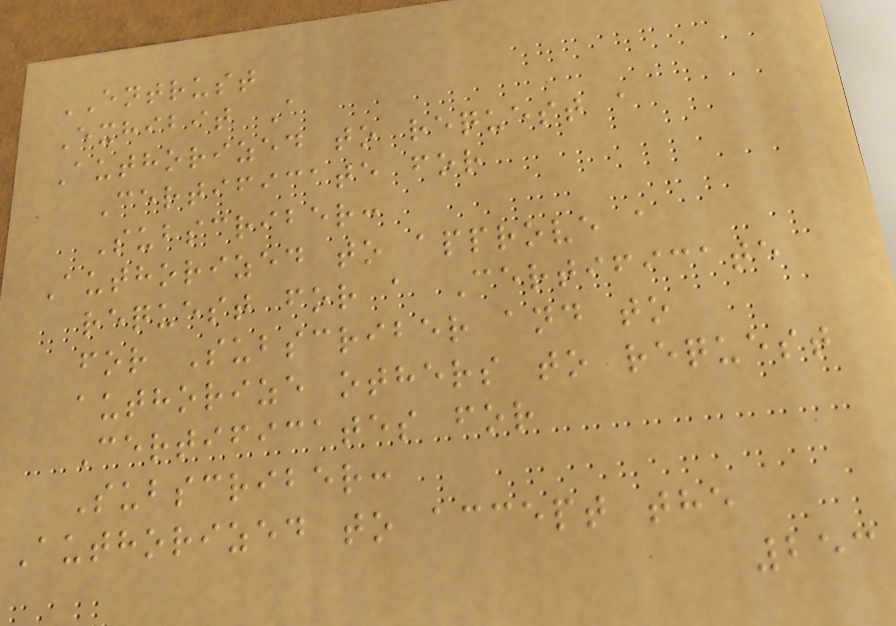ENTRUST
Exhibit A
Authorized to request a
Certificate for
Subscriber:
Authorized to approve a
request for a Certificate
for Subscriber and to
authorize others to request
Certificates for
Subscriber:
Authorized to accept the
253
